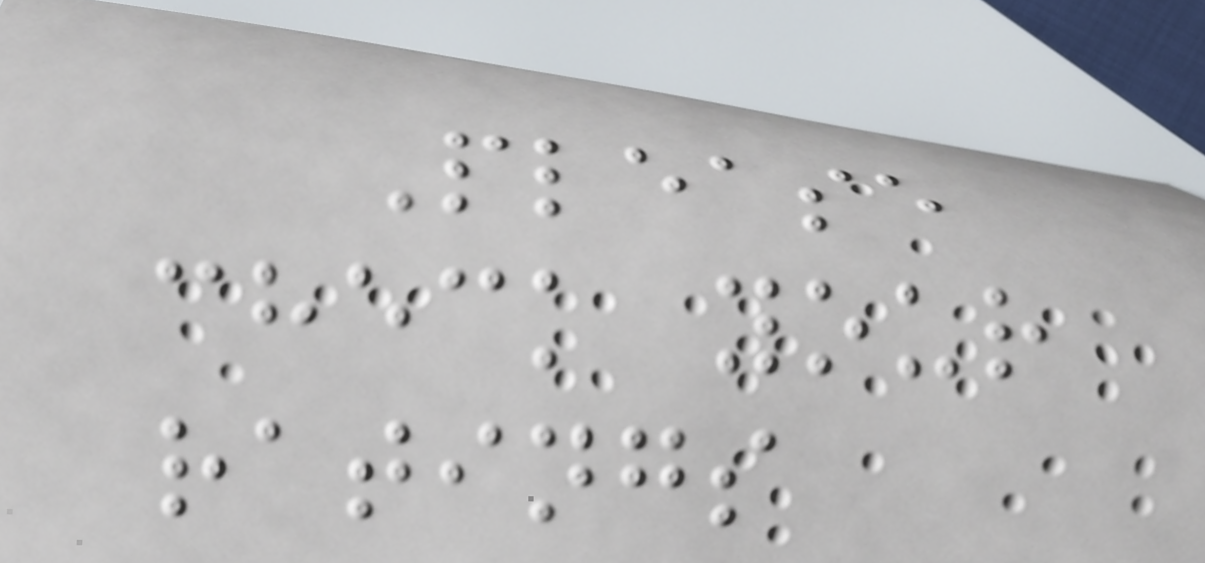Please
check your
ratings
